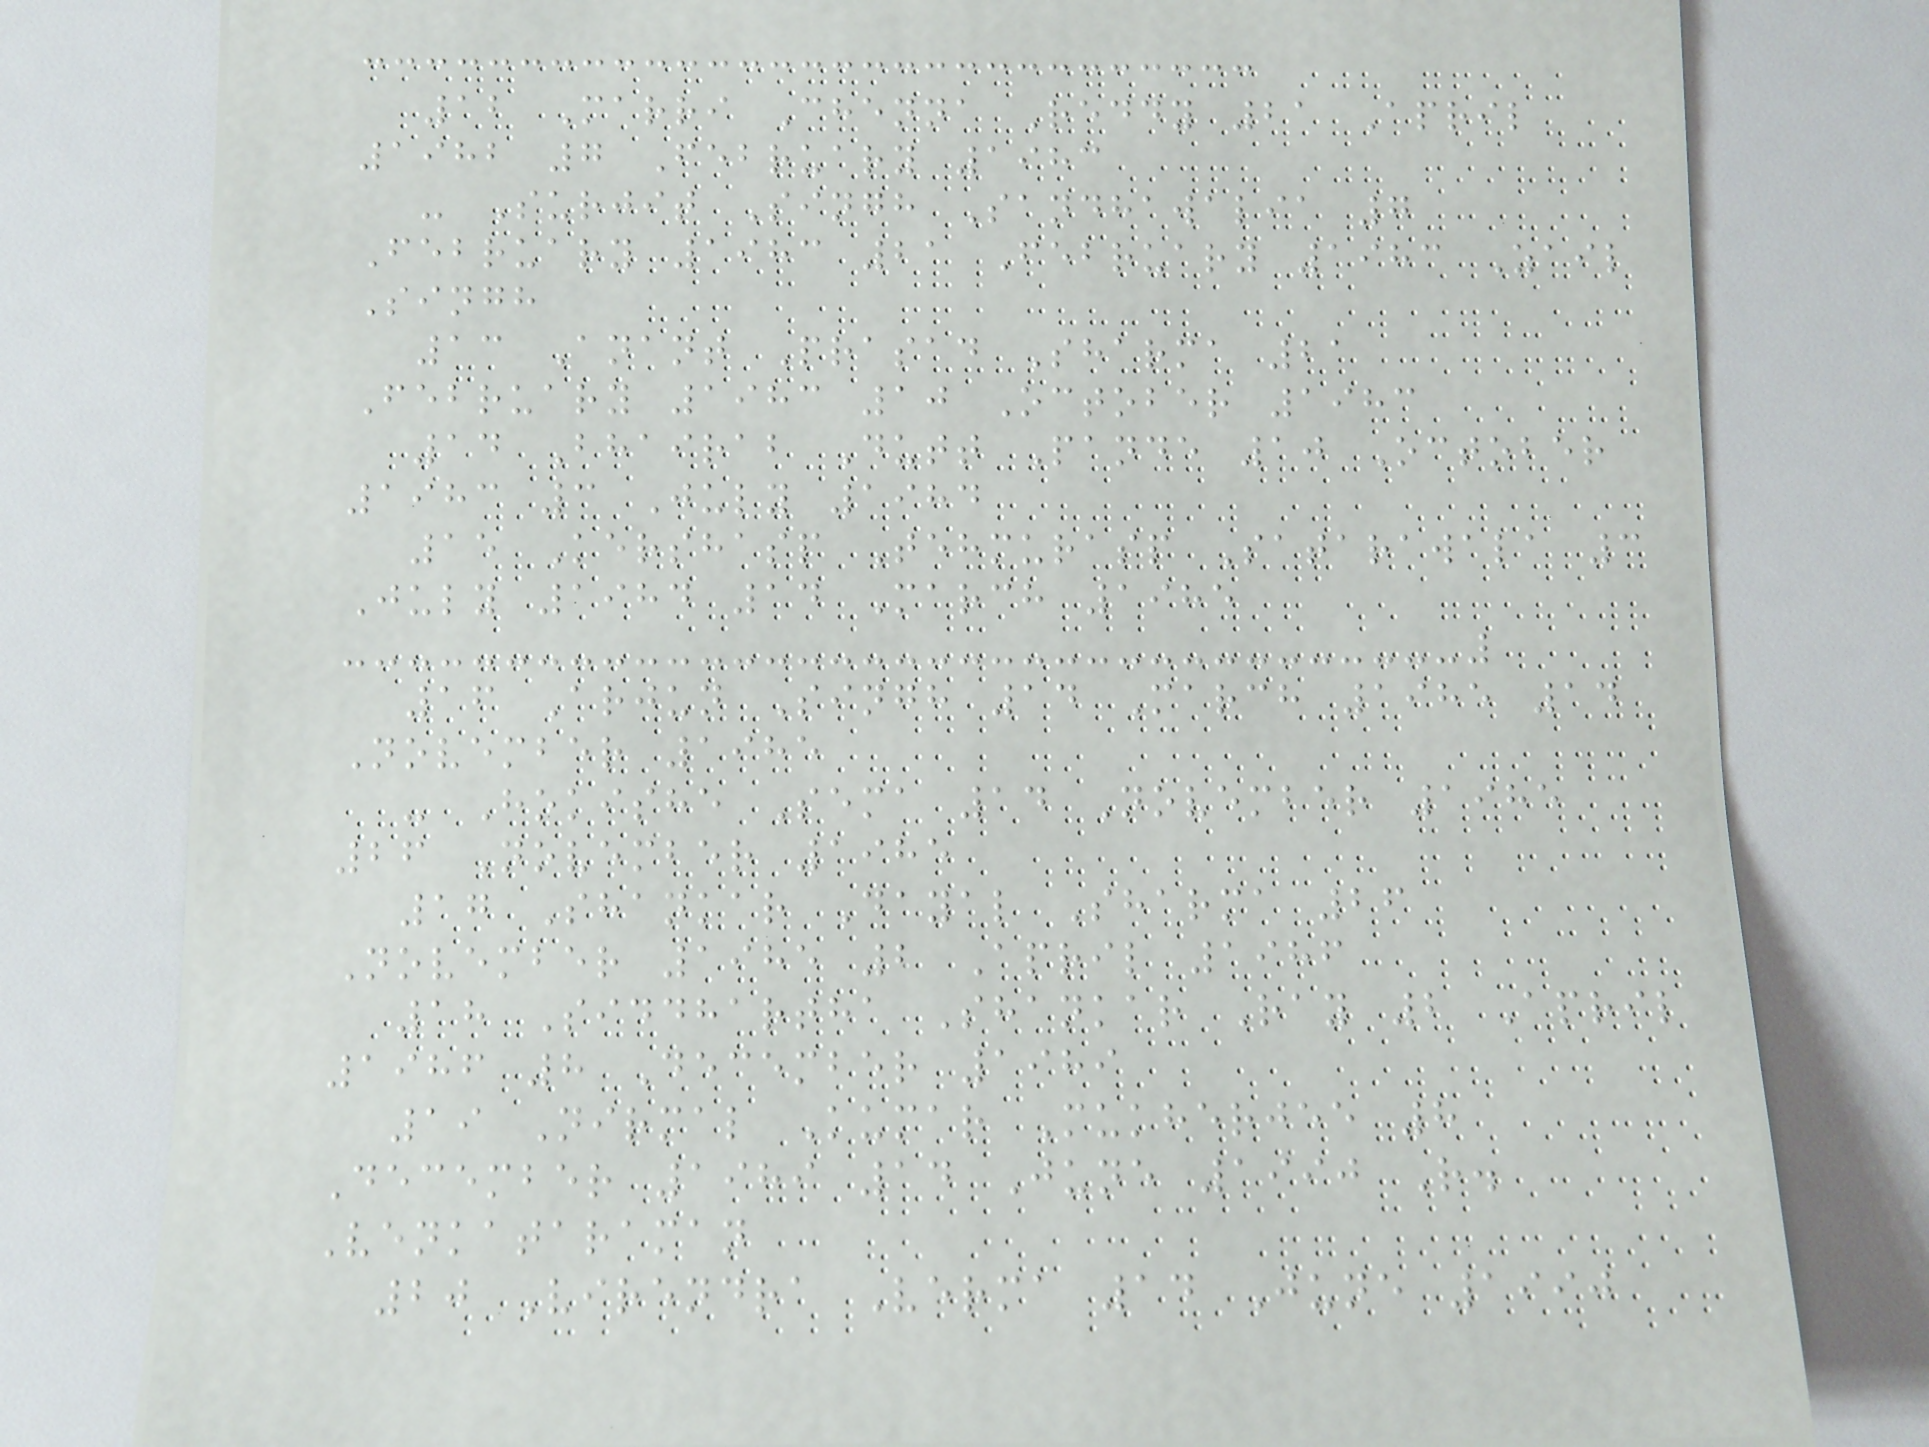12 Marri Chenna Reddy 21 April
1982 7 February 1983
- Surjit Singh Sandhawalia 7
February 1983 21 February 1983 Zail
Singh
13 Anant Prasad Sharma 21
February 1983 10 October 1983
14 Bhairab Dutt Pande 10 October
1983 3 July 1984
15 Kershasp Tehmurasp Satarawala 3
July 1984 14 March 1985
16 Arjun Singh 14 March 1985 14
November 1985
- Hokishe Sema 14 November 1985
26 November 1985
17 Shankar Dayal Sharma 26
November 1985 2 April 1986
18 Siddhartha Shankar Ray 2 April
1986 8 December 1989
19 Nirmal Kumar Mukherjee 8
December 1989 14 June 1990 R.
Venkataraman
20 Virendra Verma 14 June 1990
